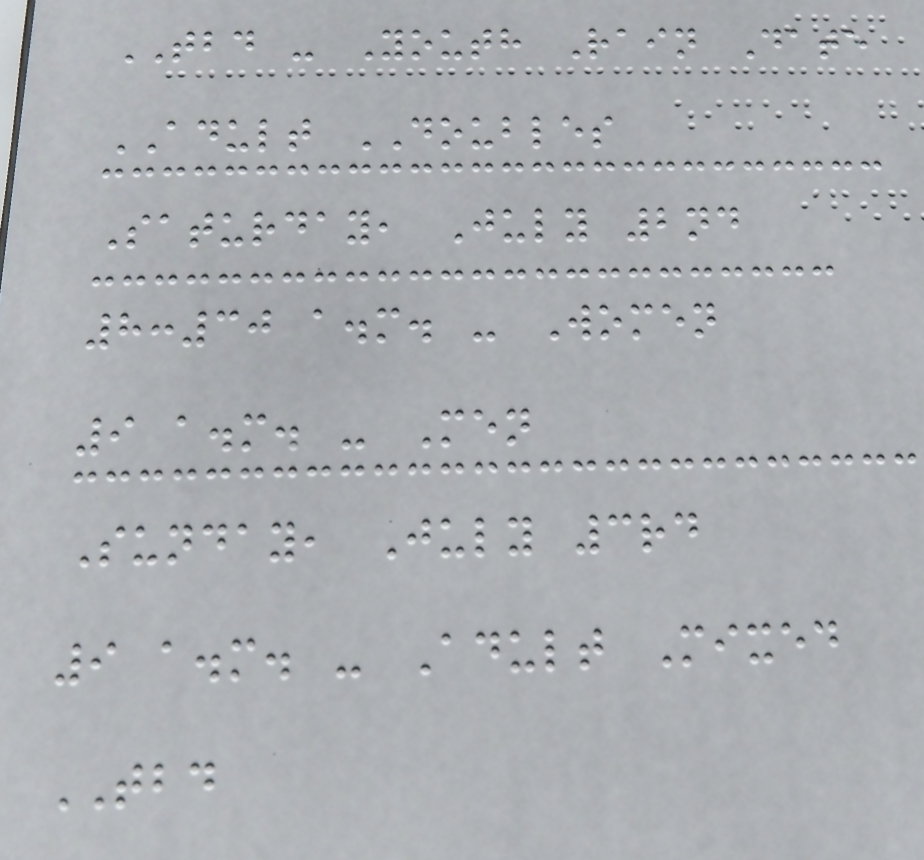TBD - Youth Rain Date
ADULT DOUBLES
Saturday, July 2nd
8:30 a.m. - Women
9 a.m. - Men
Sunday, July 3rd
9 a.m. - Adult Mixed
TBD
